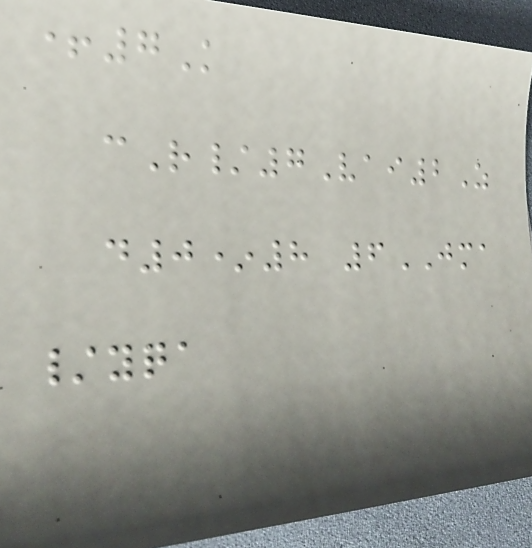+7K
cR/7Vai2Z
d0*8 6JMA
/yqa
